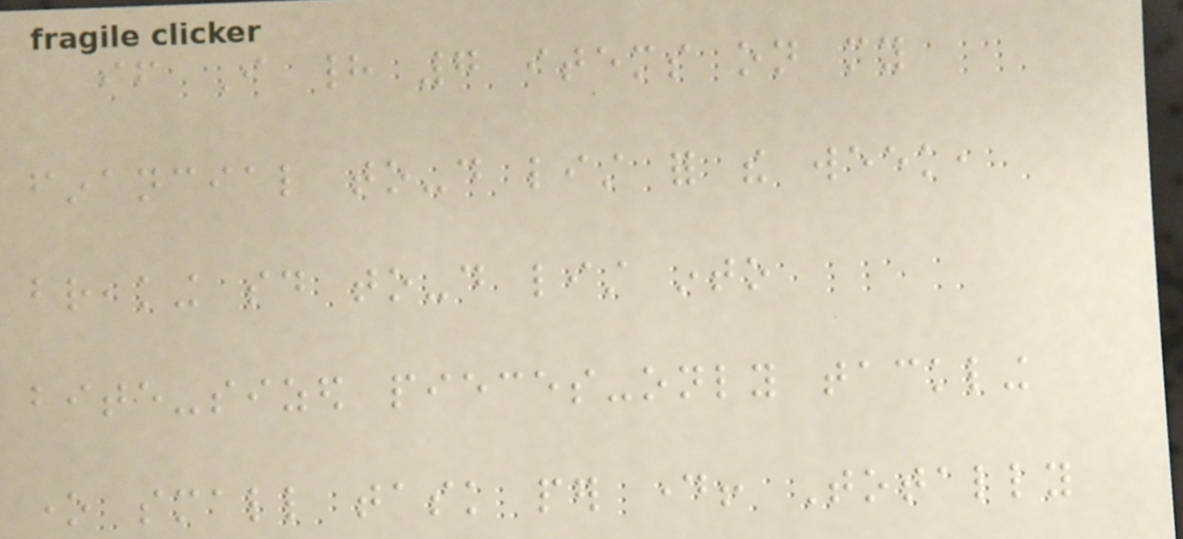if I had 7 items on my
financial to-do list for the week,
breaking said to-do list into
bite-sized pieces-only tackling
one small task per day! Totally
